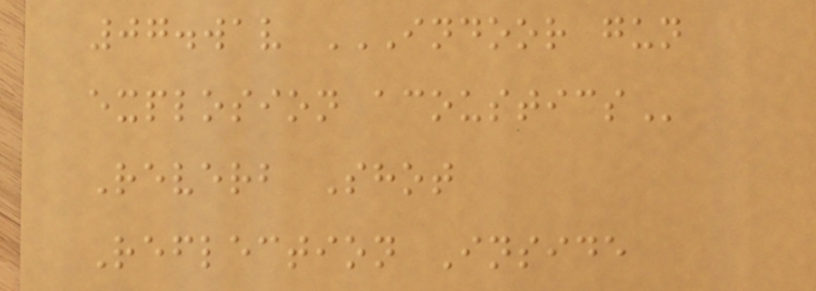07.wav INDOOR GUN
EXPLOSION ACOUSTICS
Reverb Shot
Reflection Inside
